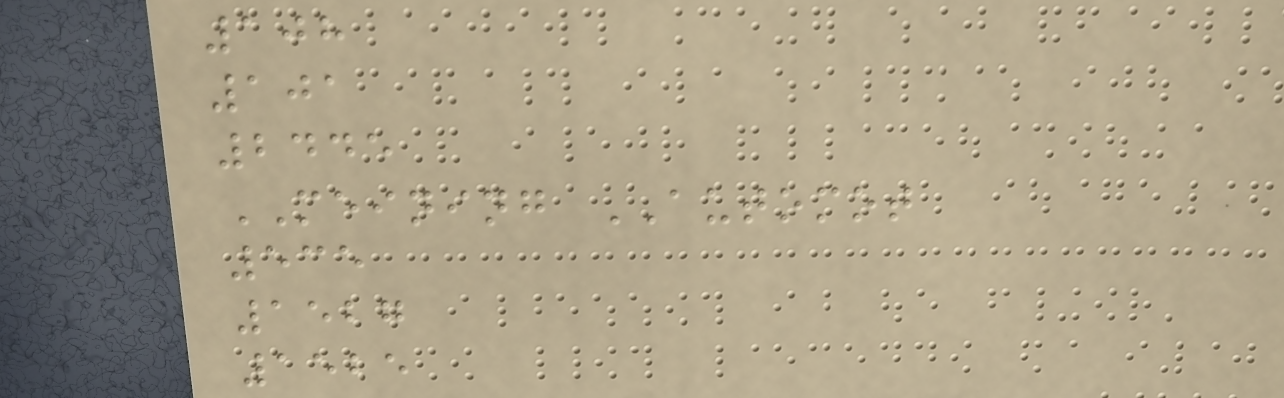108
101
2445
MEINING AUTOMOT
535
1527
1525
